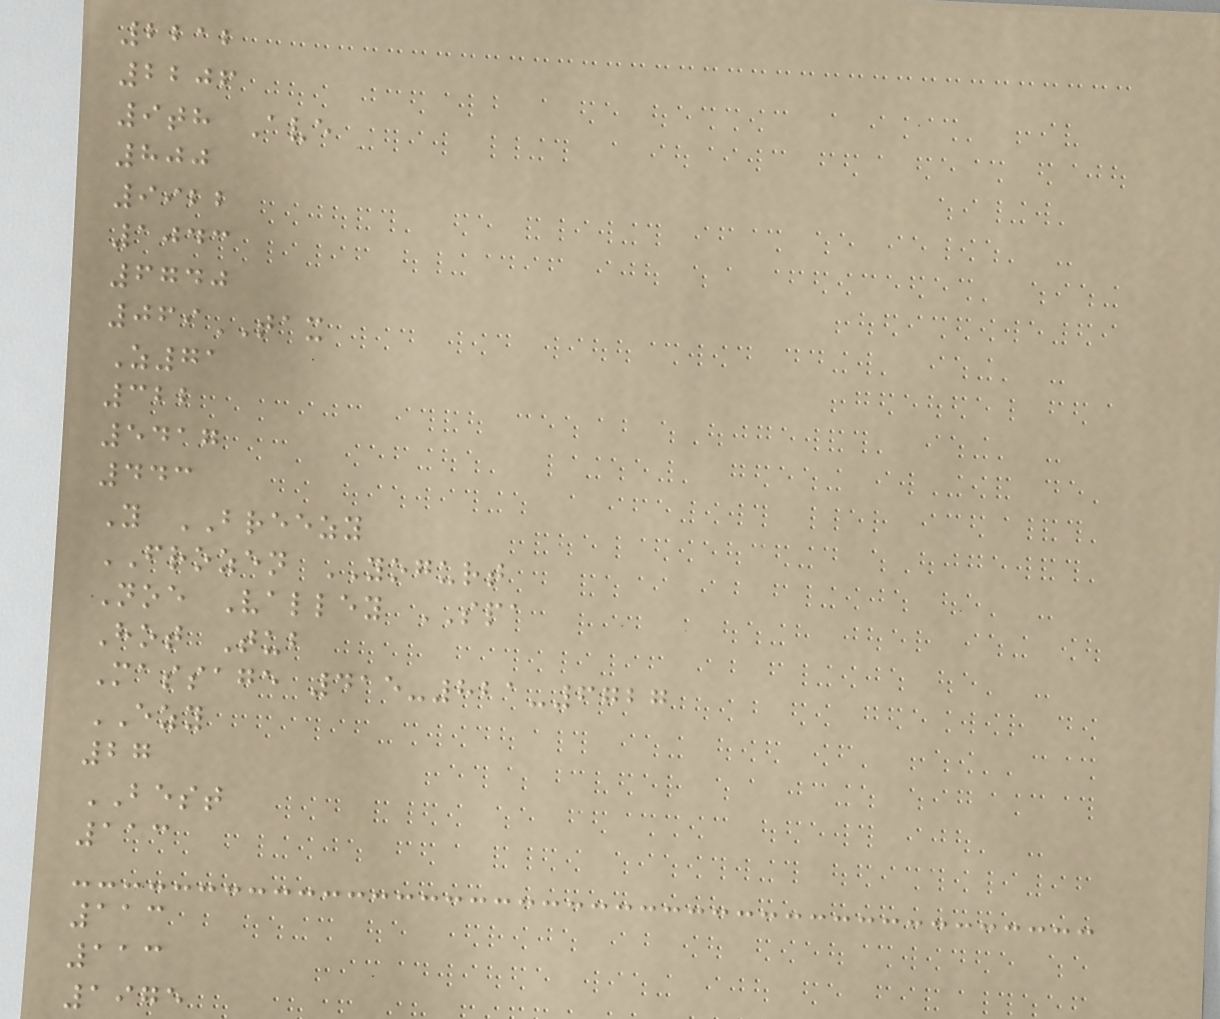2212
2206
9th Ave
800
9922
1043
6740
069TAX
Z71
322
5417
443
Y BREEZY
FROZEN YOGURT
Noe Valley SPA
Hot Tub
Massage 415-821-6727
EZY
27
BEST
113
113
113
1975
